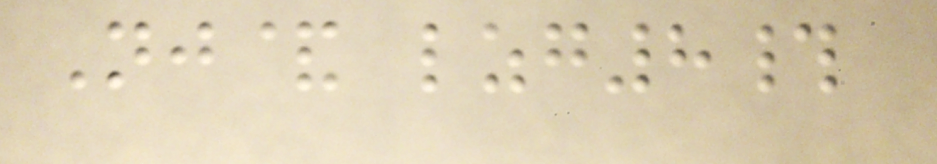Nj& lzg8#
